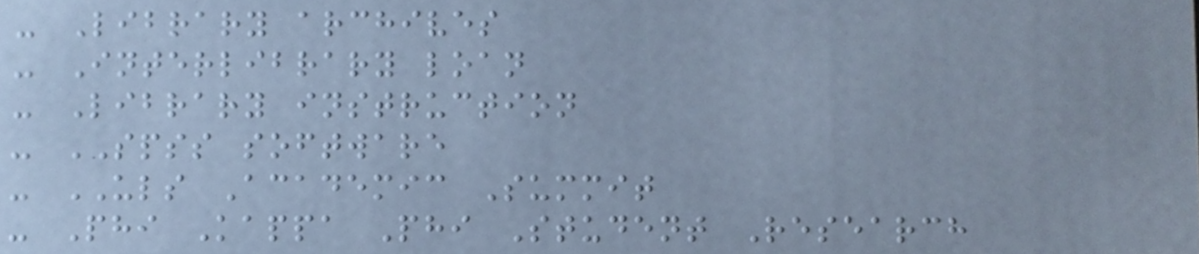- Library archives
- Interlibrary loan
- Library instruction
- SPSS software
- ULS Academic Summit
- Phi Kappa Phi Student Research
